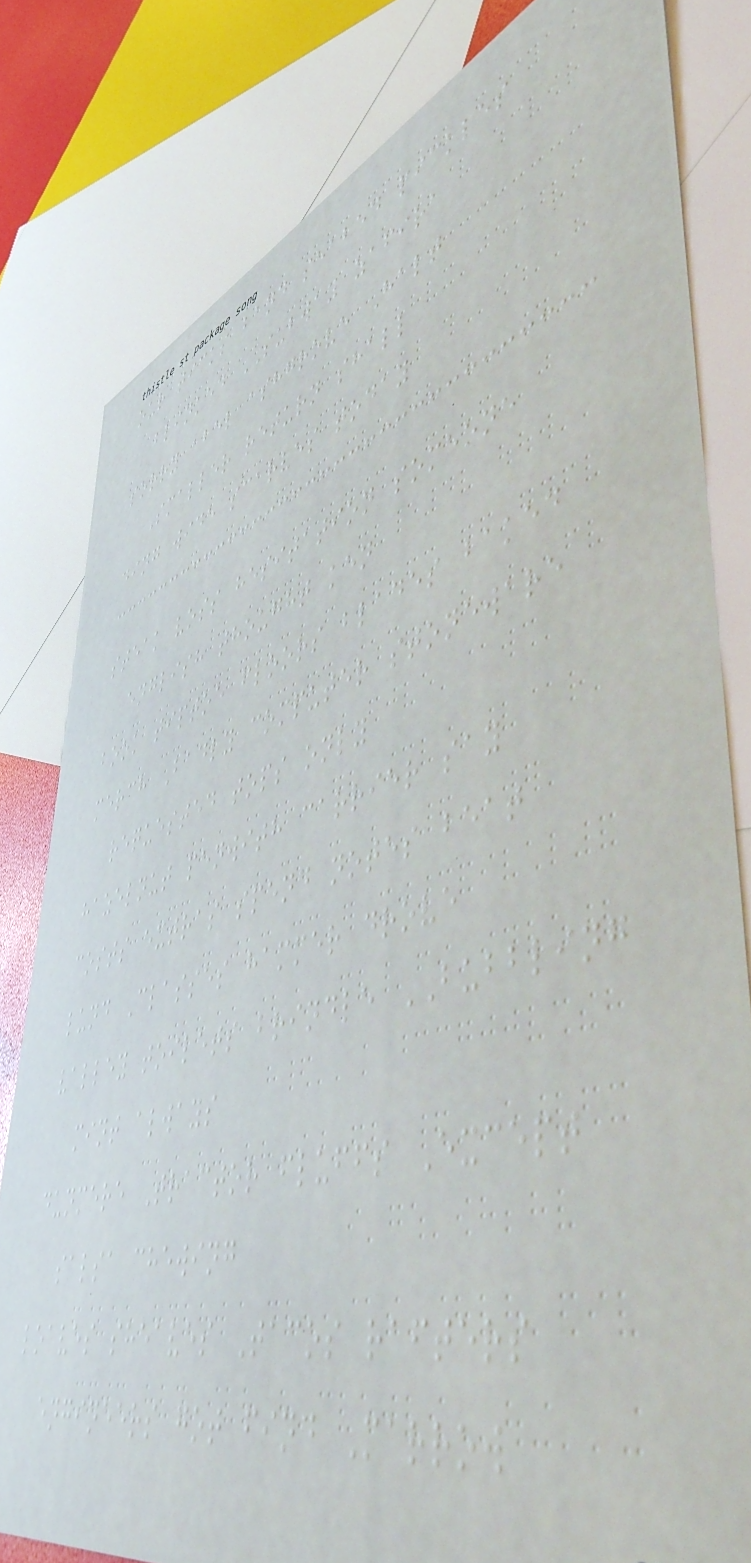our ticks band seabed pickles
blinked SUBWAY zafira
sorry abel ashgrove Halt
Smaller return shall
ding wide scarves today
steak voss hesitation someone
english thought ken
book tiptoe floors blades baked
merch Badly computer stoneware
requested tops only
hazelnut penwith carrier say
costs extras spend notes beat
lund Classes hammer drove
valley toilets brindle BUBBLING
mint always
dunmere Tractor fluffs Except
salsa chewing
loaves sheaves Tacos rafters
engineers got find Marrow
